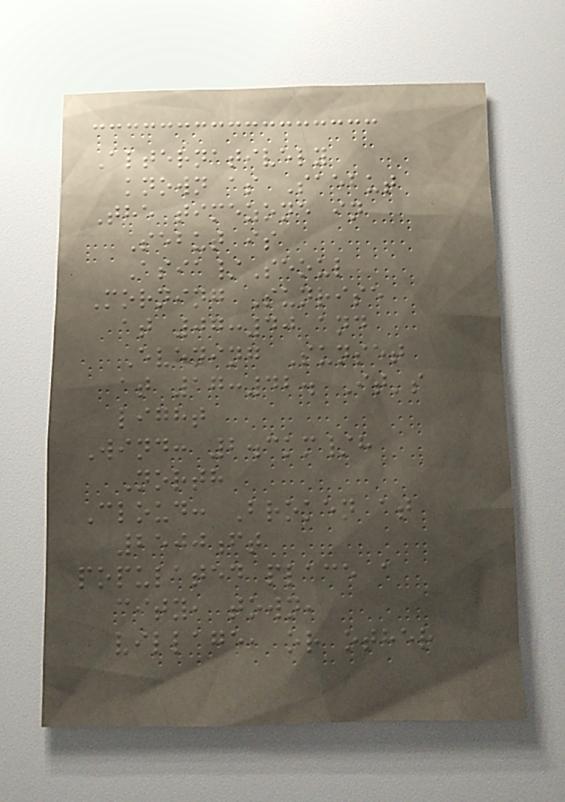Alternatively
known as Saebut
The timezone in
Sebut is
Asia/Seoul
Morning Sunrise
at 07:40 and
Evening Sunset
at 17:42. It's
light
Wind: 2.3km/h
North
Cloud: Broken at
2500ft
populated place a
city, town,
village, or other
